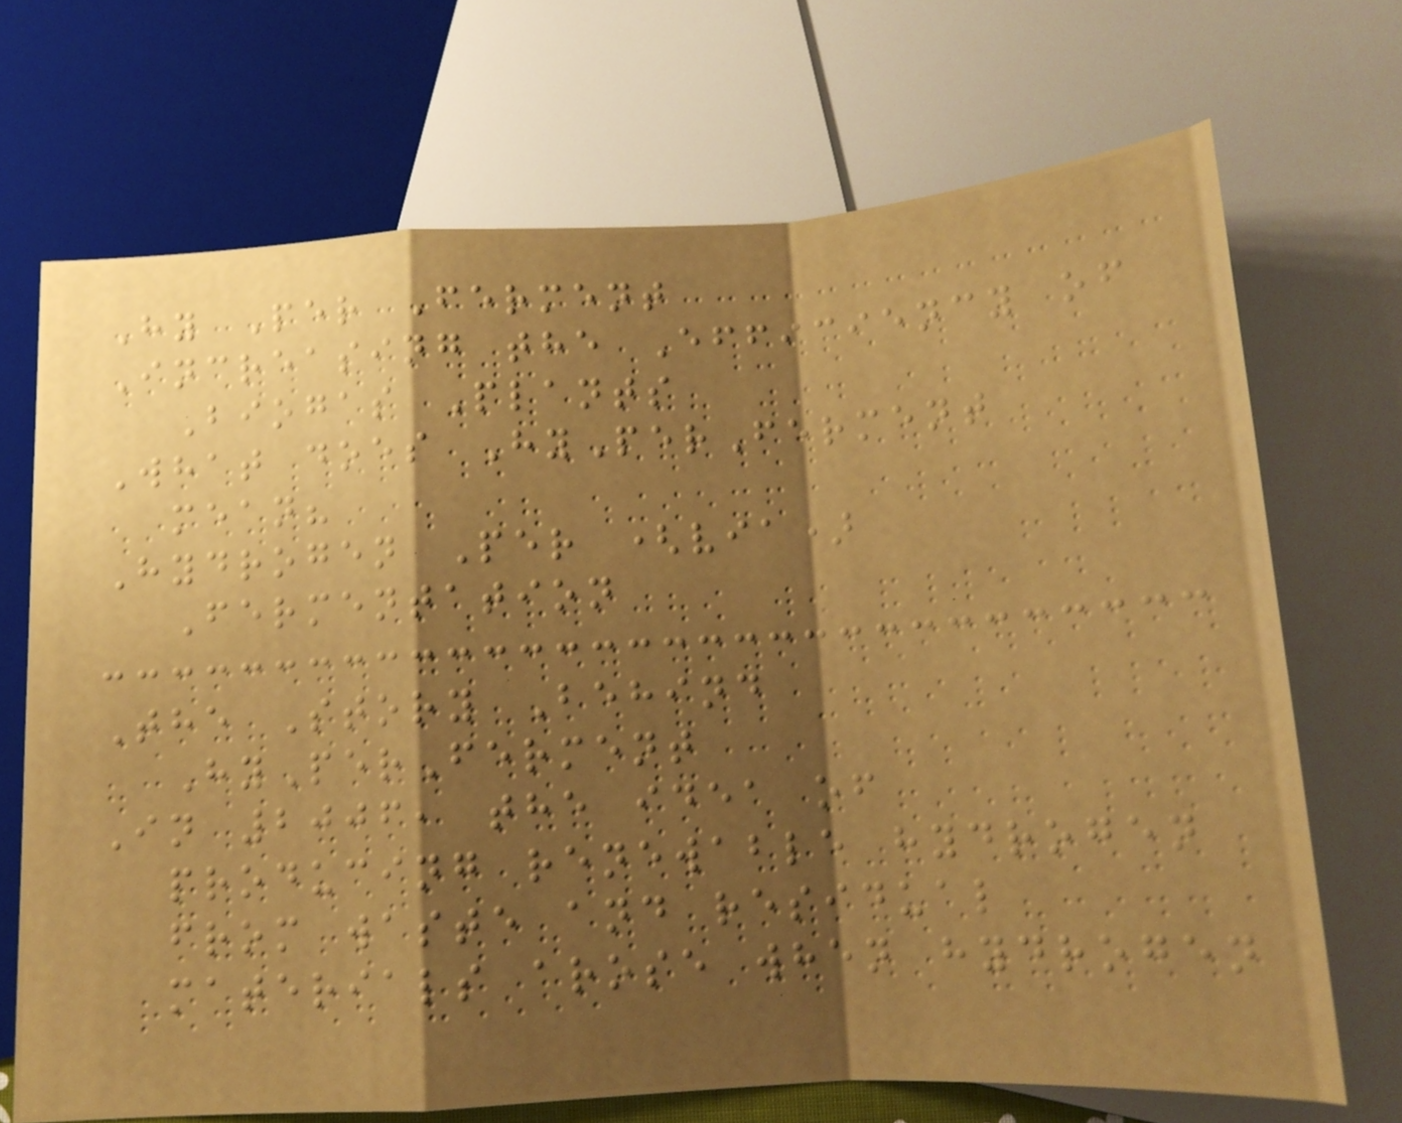Hy Per Ferment
Increasing the Efficiency of
Biogas Plants
What does HyPerFerment
mean?
Hydrogen Per (via)
Fermentation
The Story Behind
HyPerFerment
In 2006, the idea of
producing renewable hydrogen
from waste and residual
materials arose when hydrogen
